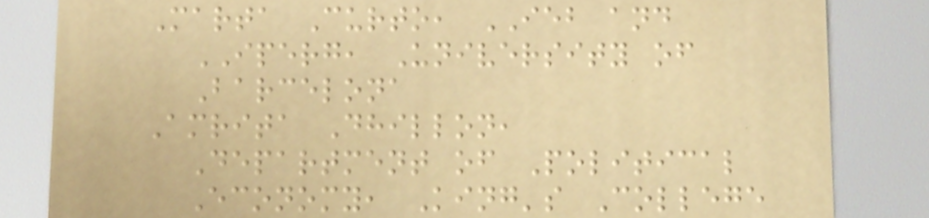Marta Curto, IEB and
IPERG, University of
Barcelona
Amrita Dhillon,
Department of Political
Economy, King's College
